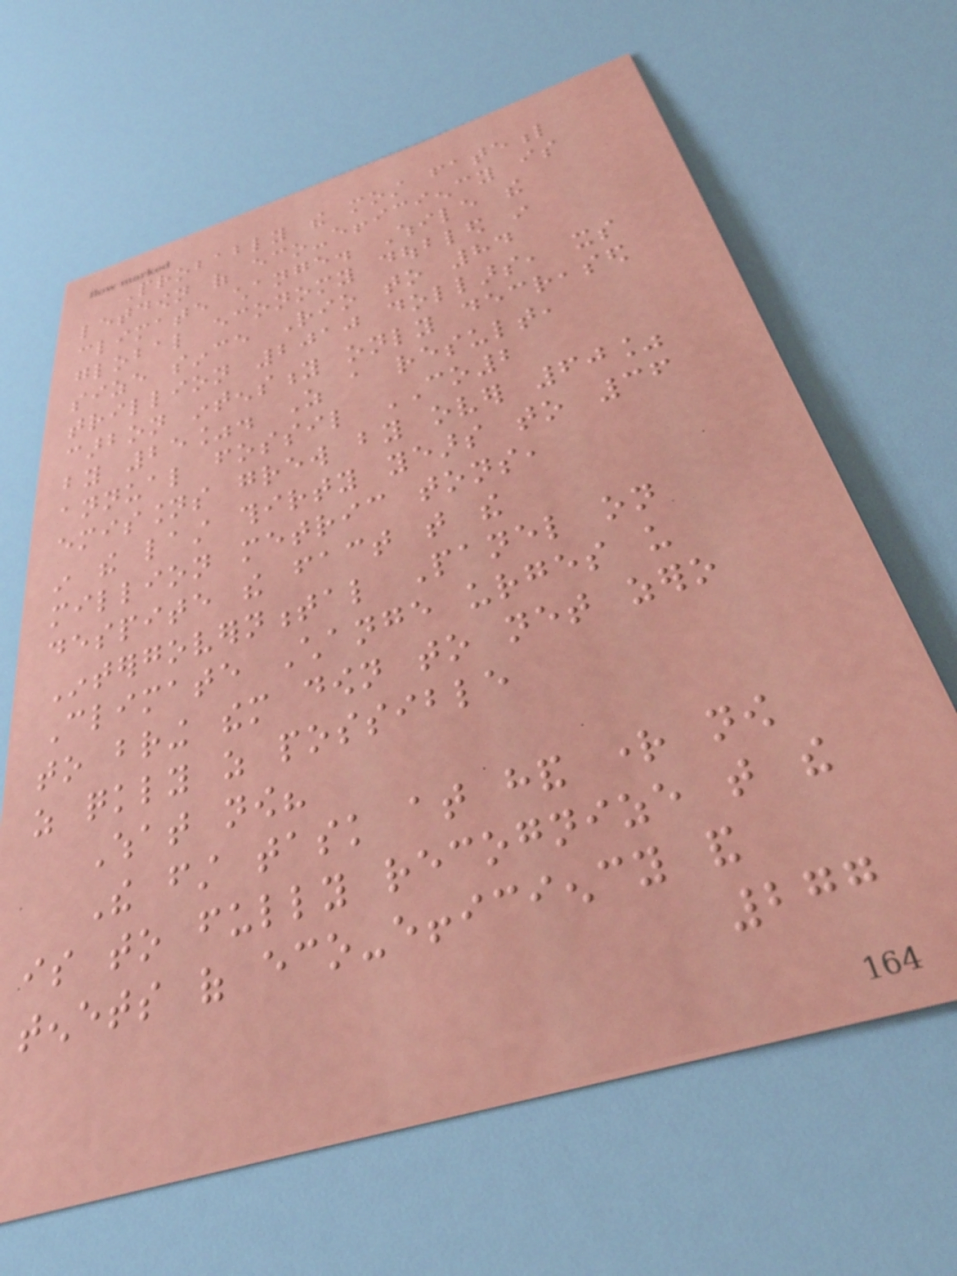Probably the most fateful
letdown of eco-efficiency is
climate change. While the
global economy doubled in
size since Rio to 84
trillion 2010 dollars, its
carbon intensity only decreased
by 25%. As a result,
annual fossil CO2
emissions grew by over 60%
in the last thirty years to 36
million metric tons,
despite the fact that the
Intergovernmental Panel on
Climate Change urges us
to bring them down to net zero
as quickly as possible
What now?
The first task at hand right now
is to fully recognize that the
tenets of eco-efficiency and
277
